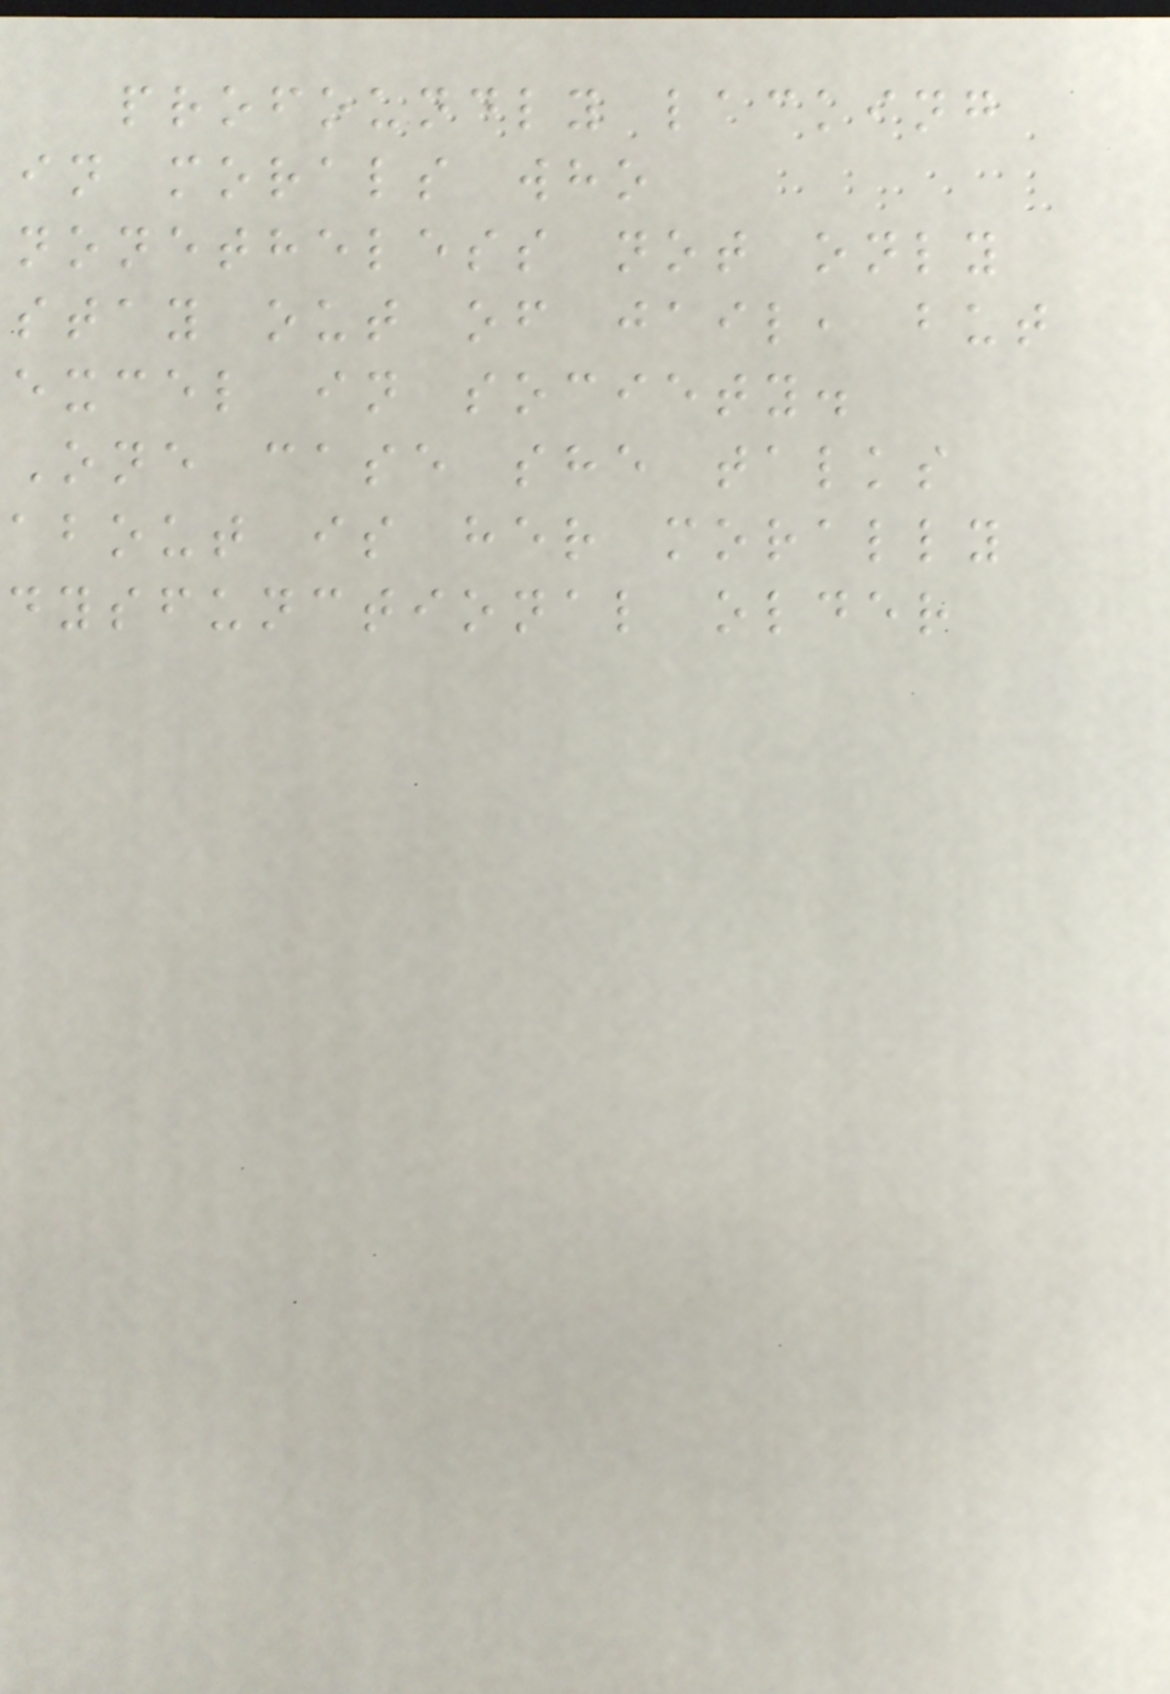profoundly lacking
in morals who
nonetheless not only
stay out of jail, but
excel in society.
One case she talks
about is her morally
dysfunctional older
